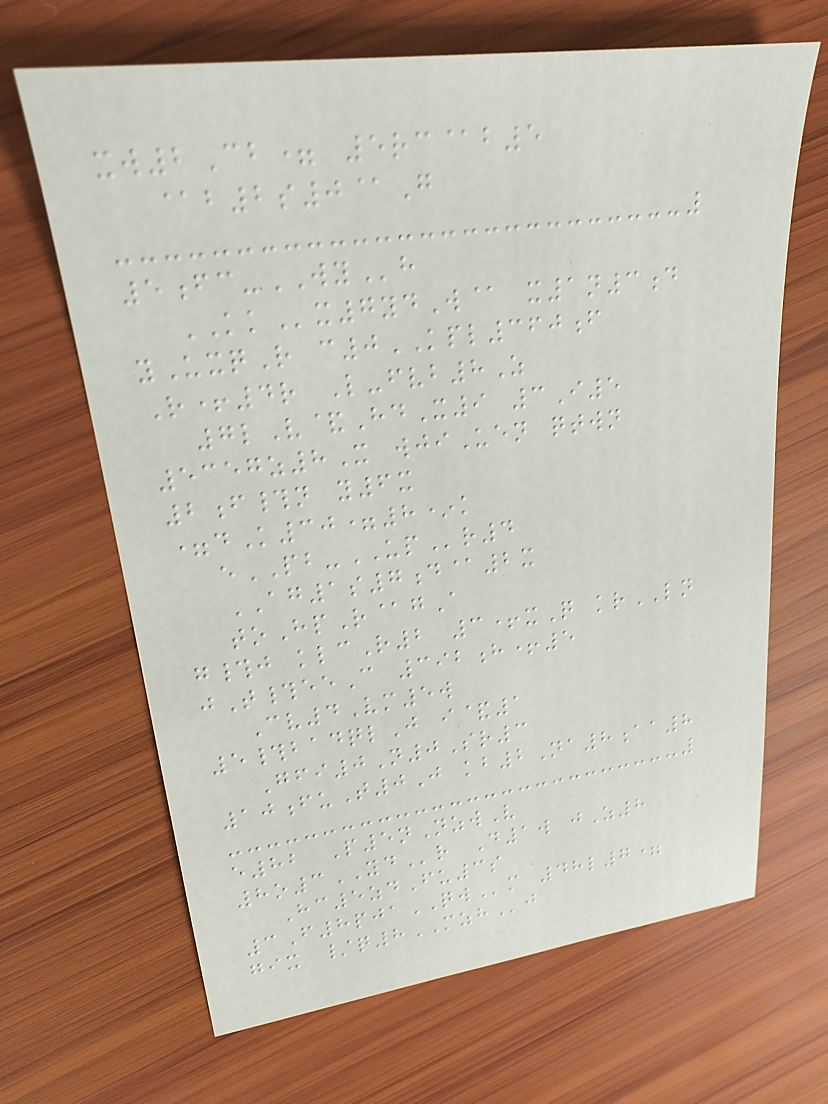xw2Cb= 5rc@b5
@b2s0@G
5fc-WYh
KKx7ydW@ x1n3d
yUxqR c0KPL360f
R+4r L-fvb8Z
7lV&HdX9 3I5
5357z8X wjiUen qtwn
2f#n y6x
=dK30=8*k
ePB-UPr4
AG1s7d@2x
toHpR@gA
g#j klcR2 3+xQ krLN
jT#eeC 392h+5
Cv4Vm5w
5#badqlJ i&1
Gfi0N0Sr3
10fuT0J kb2Na8aa8
e82 P5nNzwV
8o3YDr D1w jZ8
Hc5zdFu3s
3F8pjaQWm 48l7=
gix /q8MZHj
